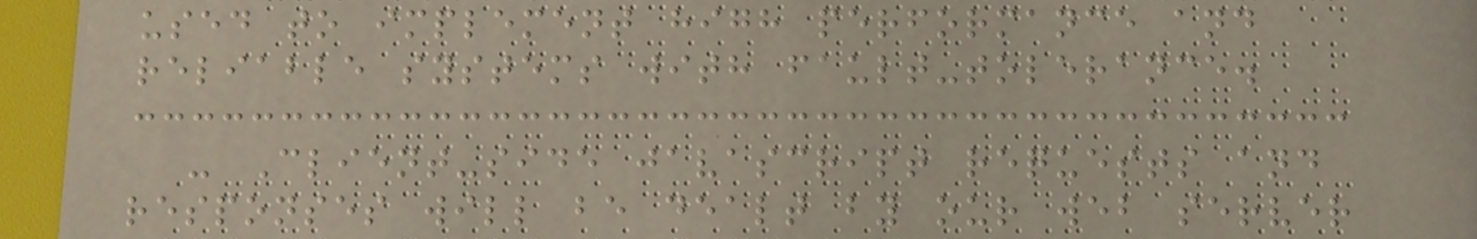used to implement high performance and
reliable systems with fault-tolerance.
- Client-side javascript requests and
responses will be dealt by our web server
